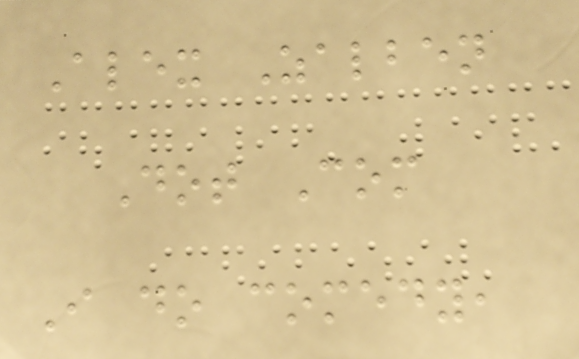Alex Zalben
Dot Com
I do comedy,
